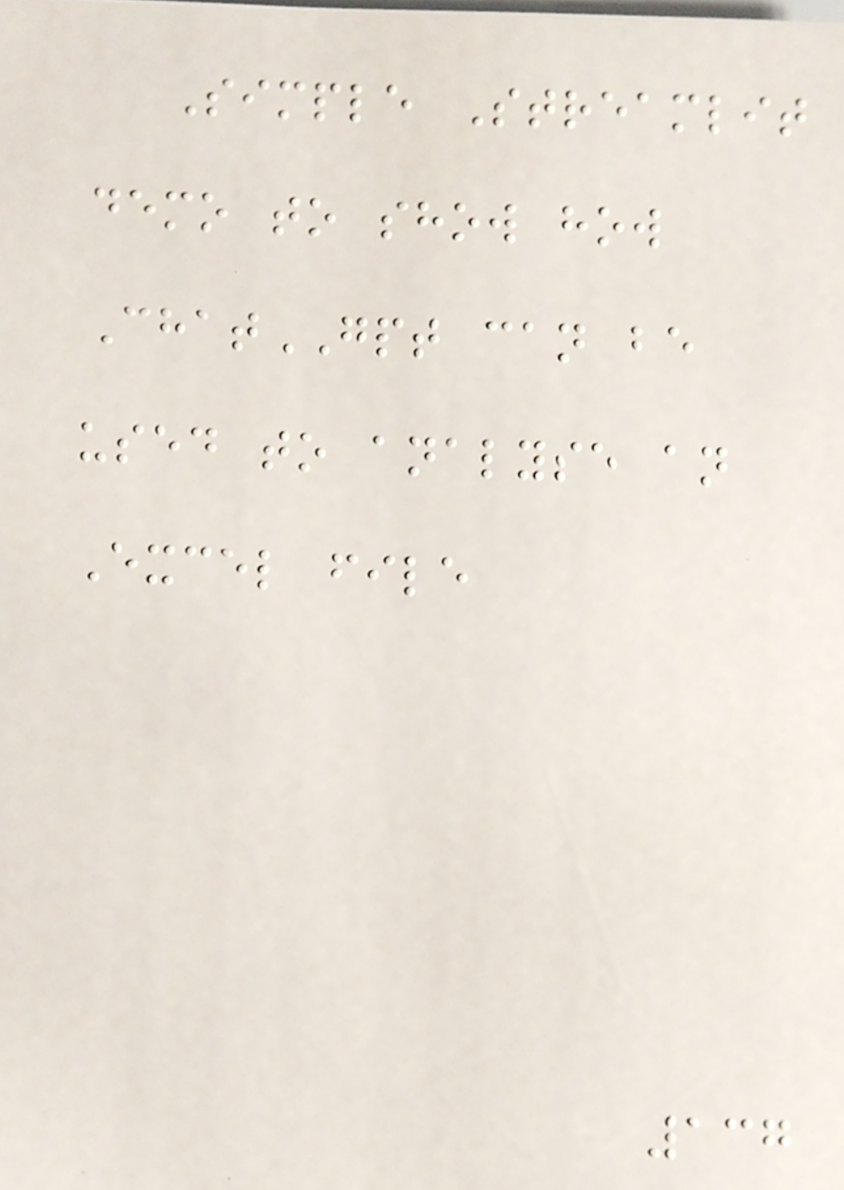Simple Streamlit
demo to show how
ChatGPT can be
used to analyse an
Excel file
137
